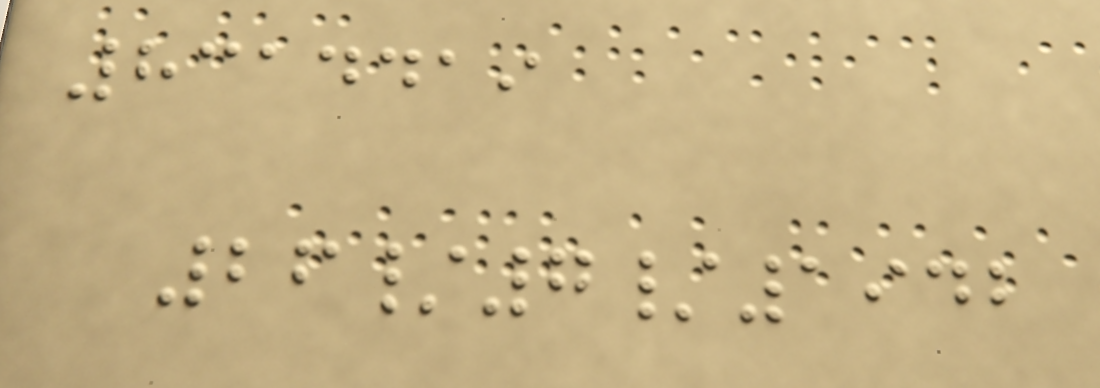8314419
26/7/1942
